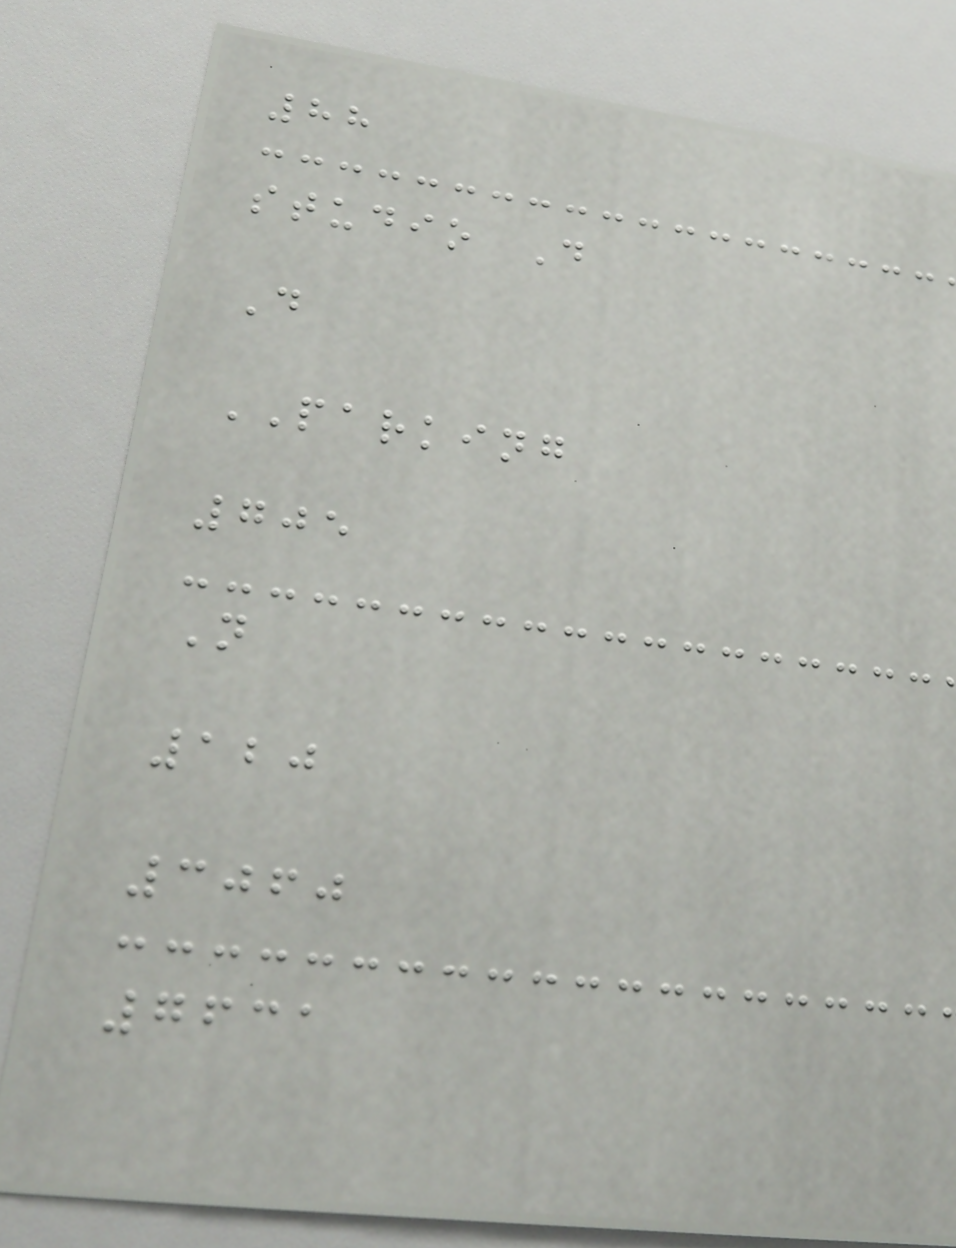88
studio D
D
PARKING
705
N
120
3060
7631
